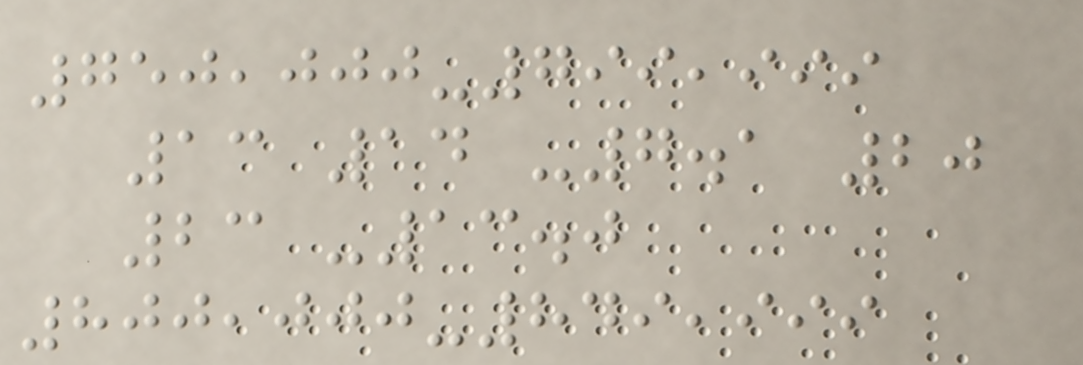750,000-799,999
13 14 -7.1 20
23 -13.0
800,000-849,999
